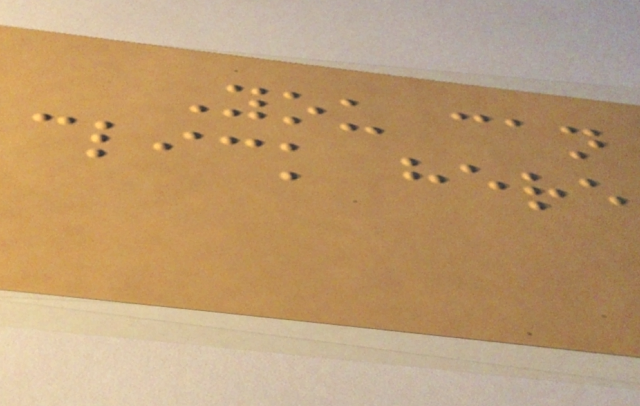You can
click here
